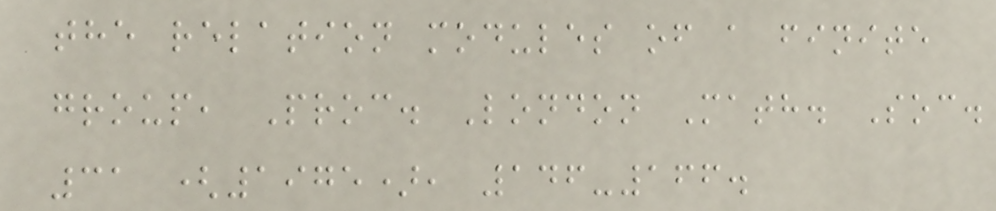the relation modules of a finite
group, Proc. London Math. Soc.
31 (1975), 146-166.
